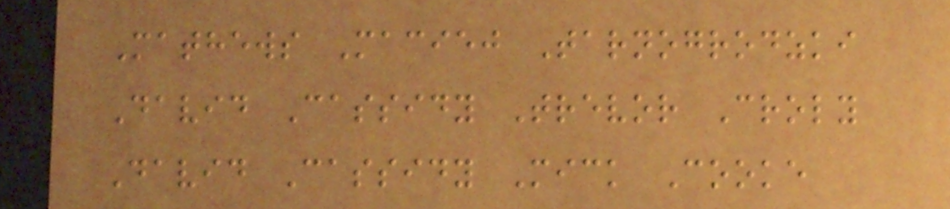Mathews Maciej Tarnogrodzki
David Cassidy Trevor Croly
David Cassidy Mick Cooke
